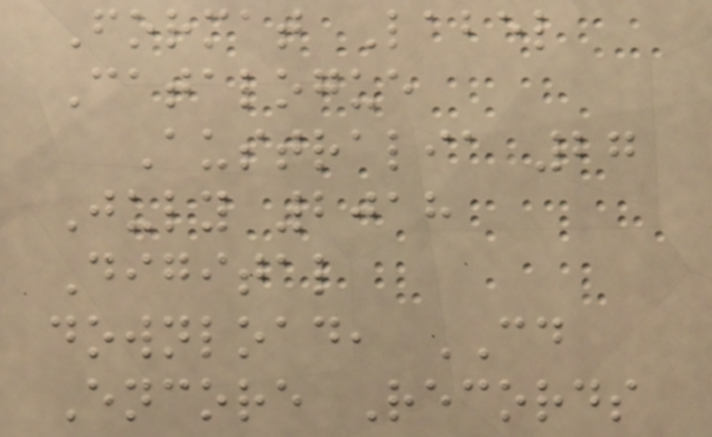Format Label
Catalogue
Australia 27
July 2018
Digital
download, CD
Encore Records
